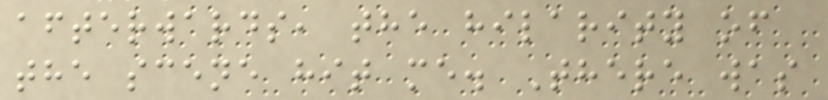afterwards, the hilarity of
the scene hit me. There was
